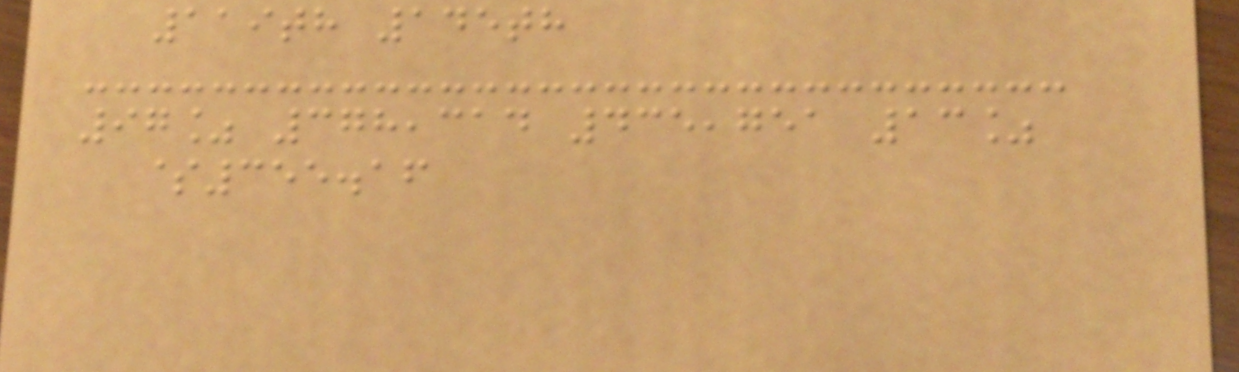119th 145th
97% 378,314 435,751 13%
$355.16
